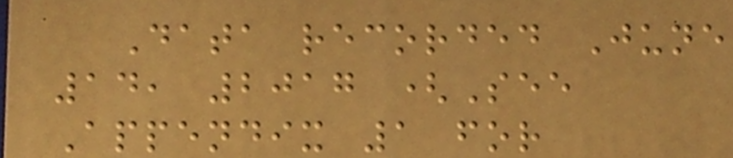Data recorded June
14, 2017 (See
Appendix 1 for
